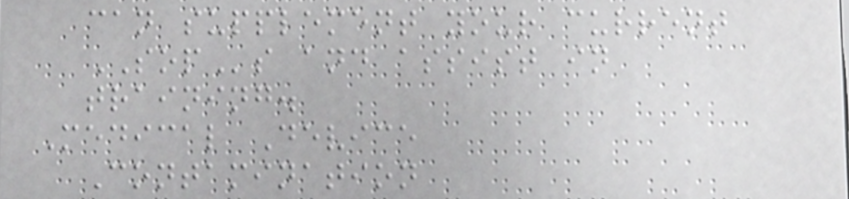can supplement your current
SOPs and assist in
training.
Medical Device
Contamination
